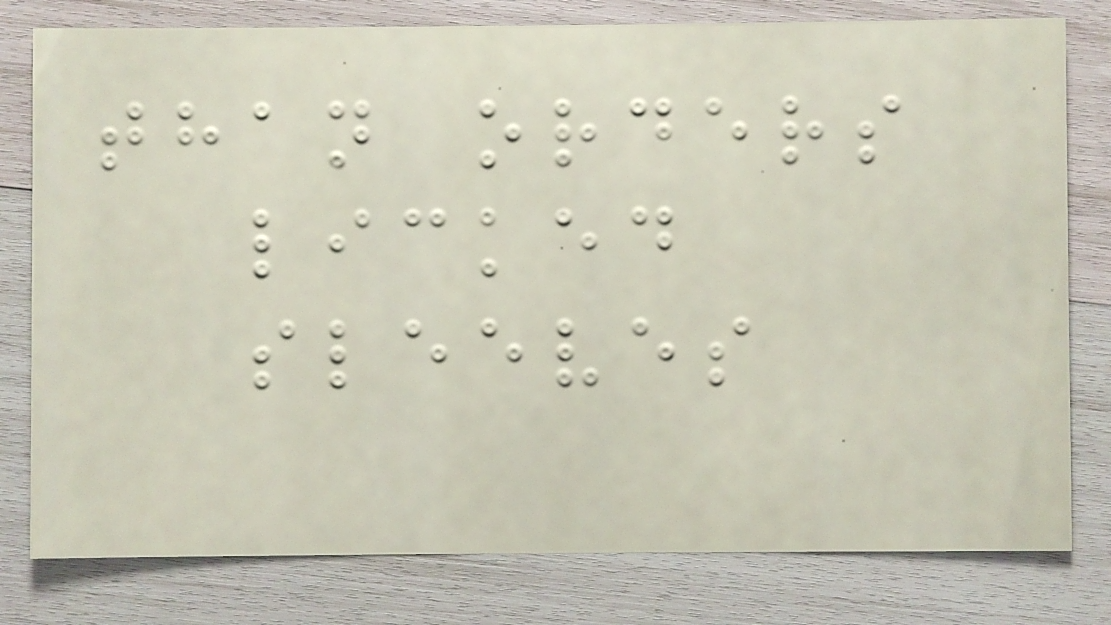than orders
licked
sleeves
